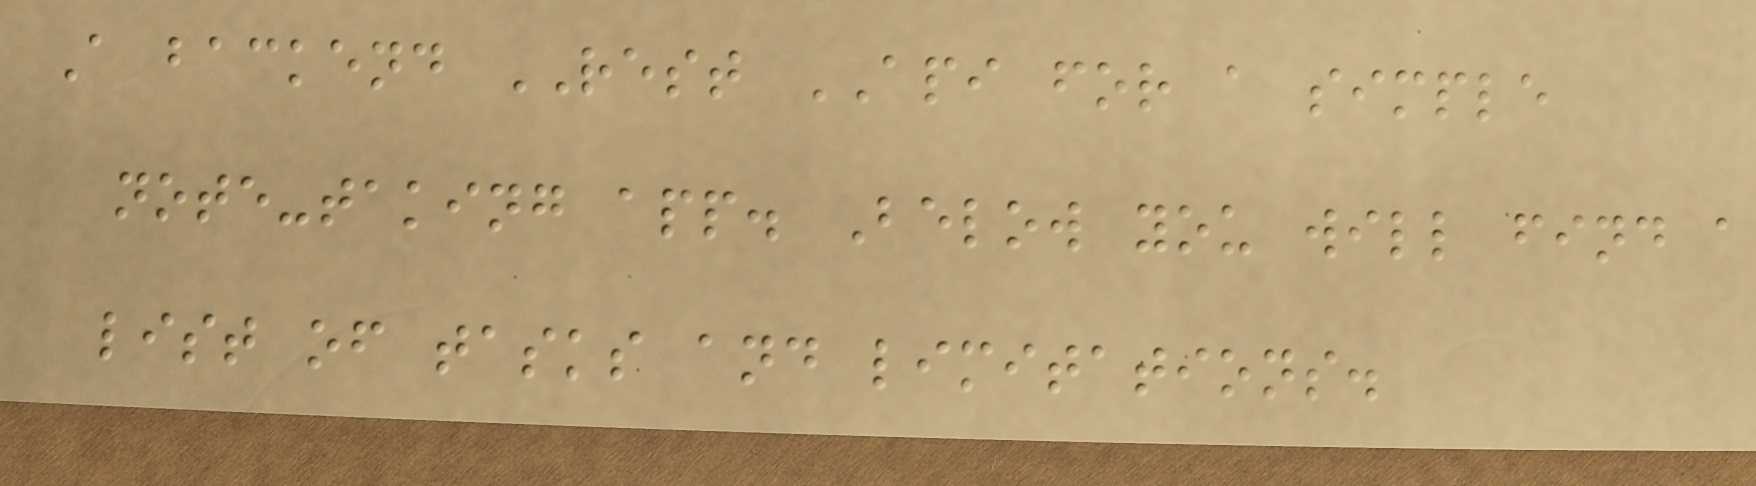A backend REST API for a simple
note-taking app. Below you will find a
list of tasks and limitations.
